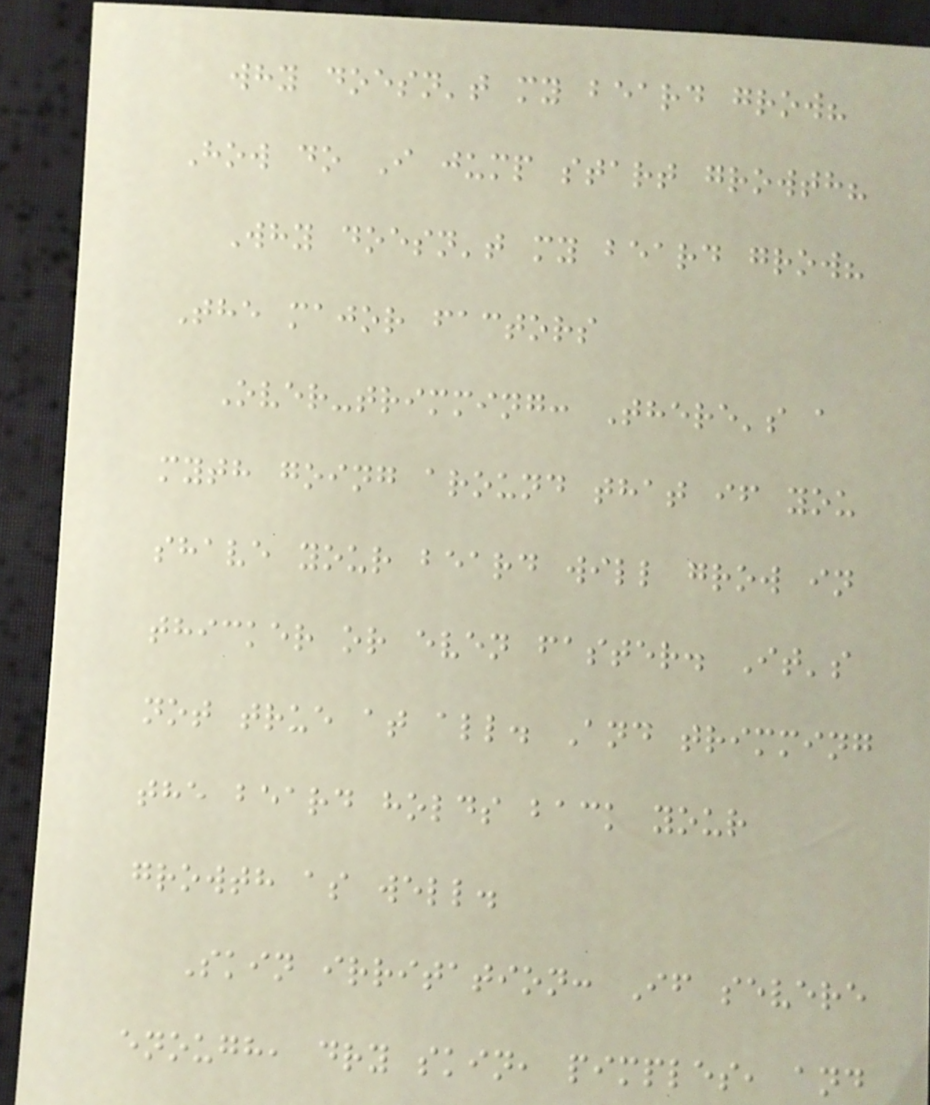why doesn't my beard grow?
How do I jump start growth?
Why doesn't my beard grow?
The major factors
Over-trimming: There's a
myth going around that if you
shave your beard will grow in
thicker or even faster. It's
not true at all. And trimming
the beard holds back your
growth as well.
Skin irritation: If severe
enough, dry skin, pimples, and
